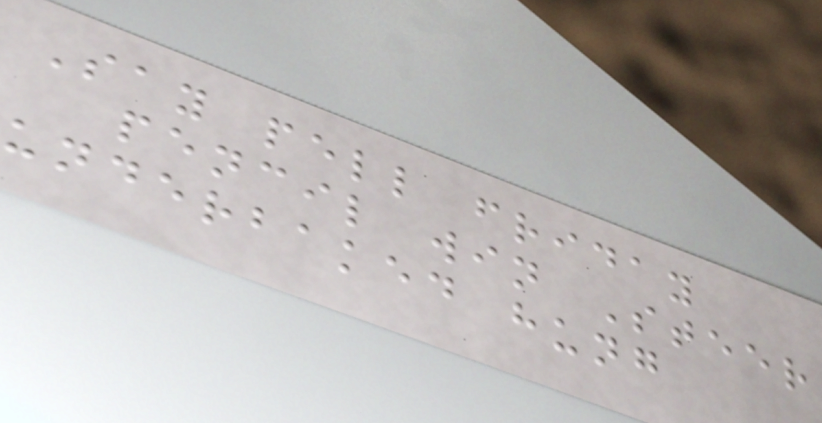Say pell friday
pencil win Steer
underbaked hung
